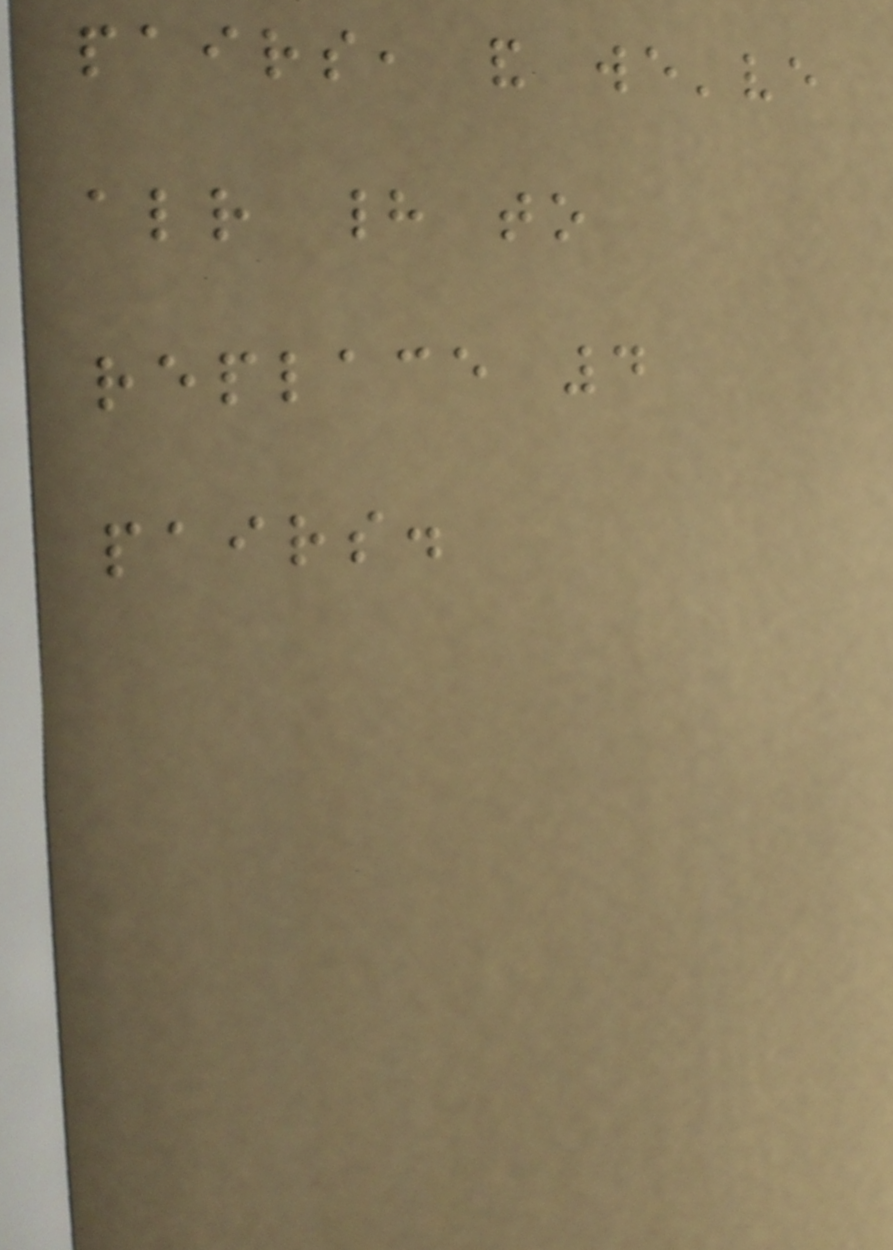pairs, and we've
already had to
replace 4
pairs.
